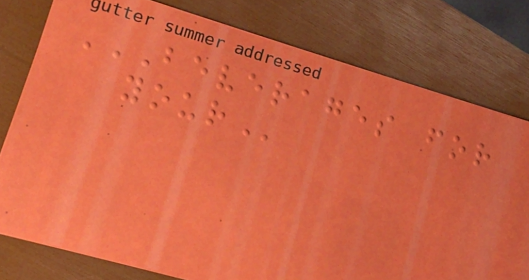BEVERAGES FOR
YOUR
